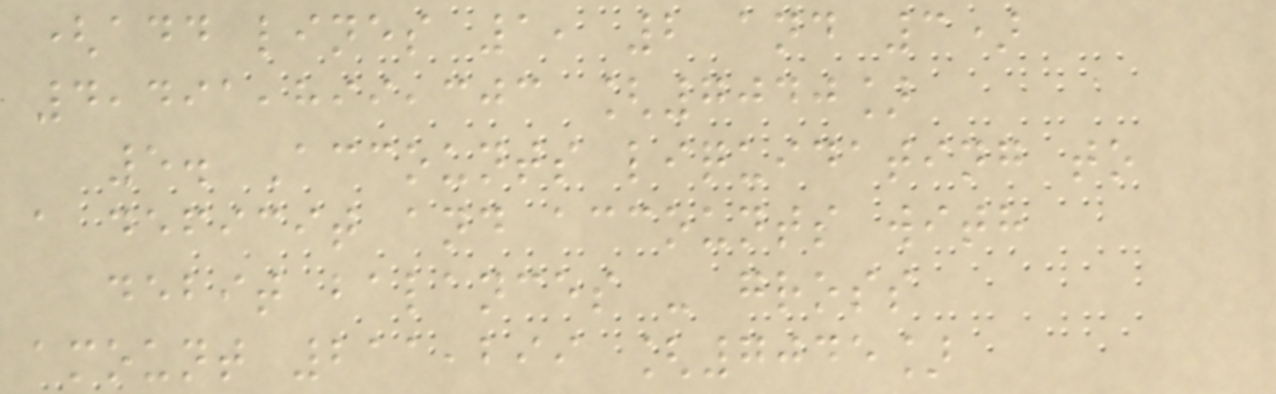(add lines 1, 2 and 3)
4,491,899,303 [7040]
5. Accounts liquidating to
a deficit and accounts with
debit balances - gross
amount 211,299 [7045]
